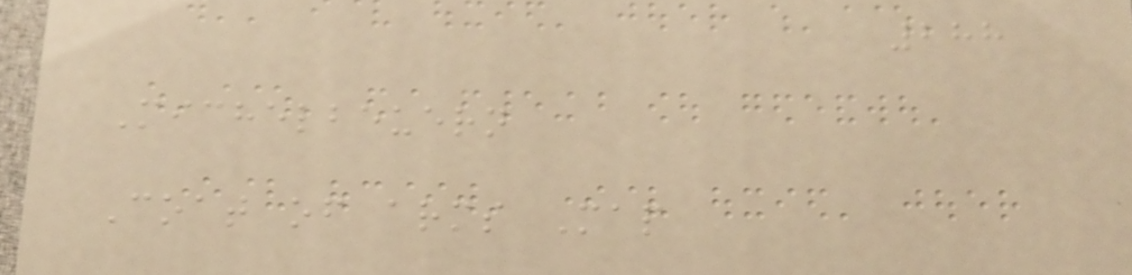288
Michelbeuern
Coat of arms Map
